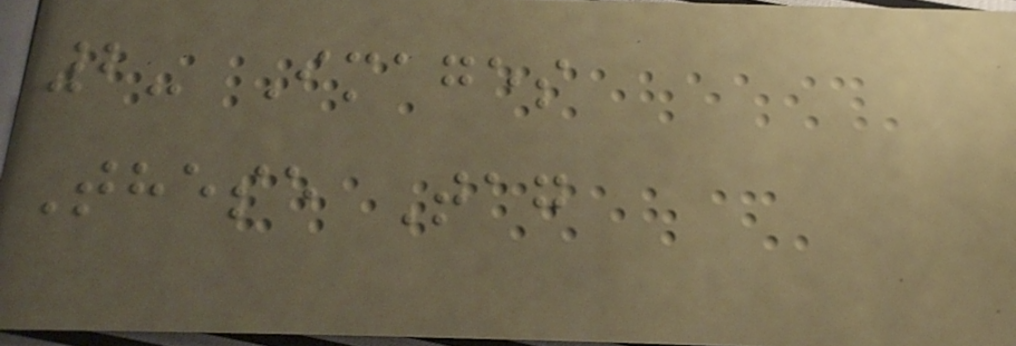2- Images
These Tag
